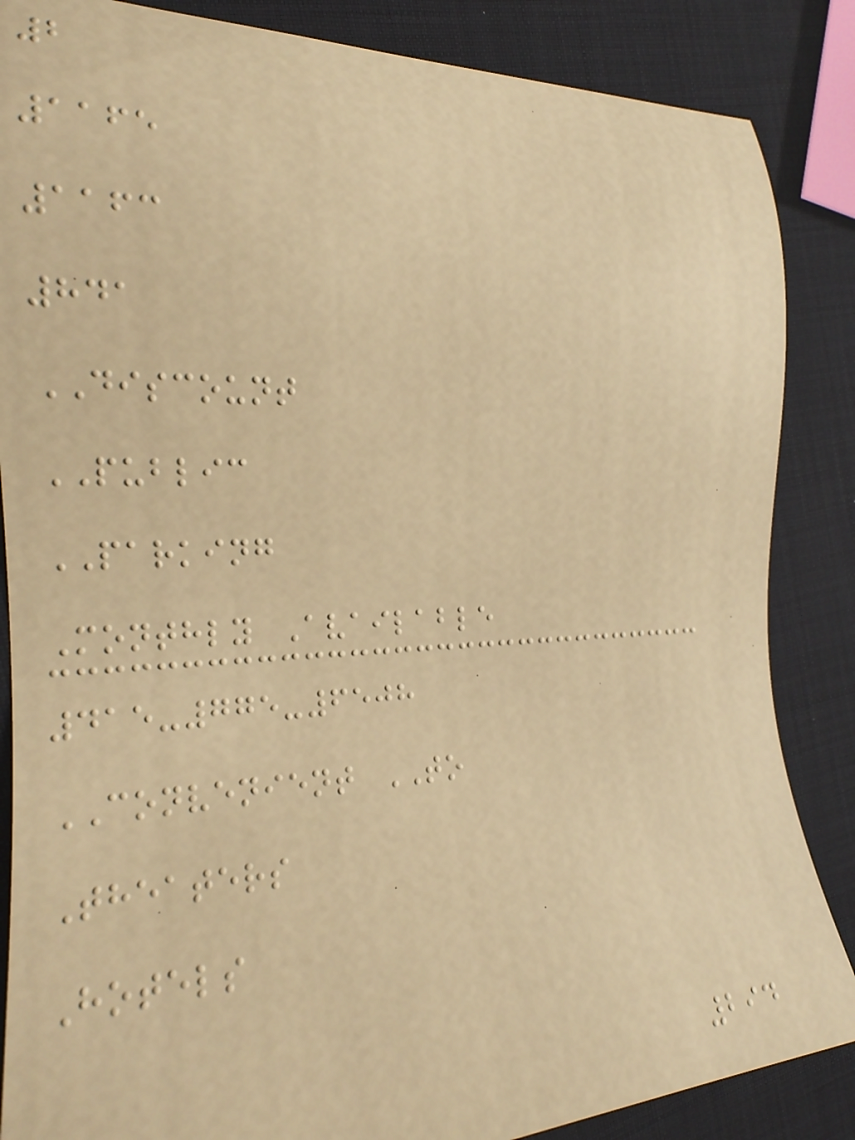2
1165
1163
841
DISCOUNT
PUBLIC
PARKING
Monthly Available
415-775-6508
CONVENIENT TO
Theaters
Hotels
294
